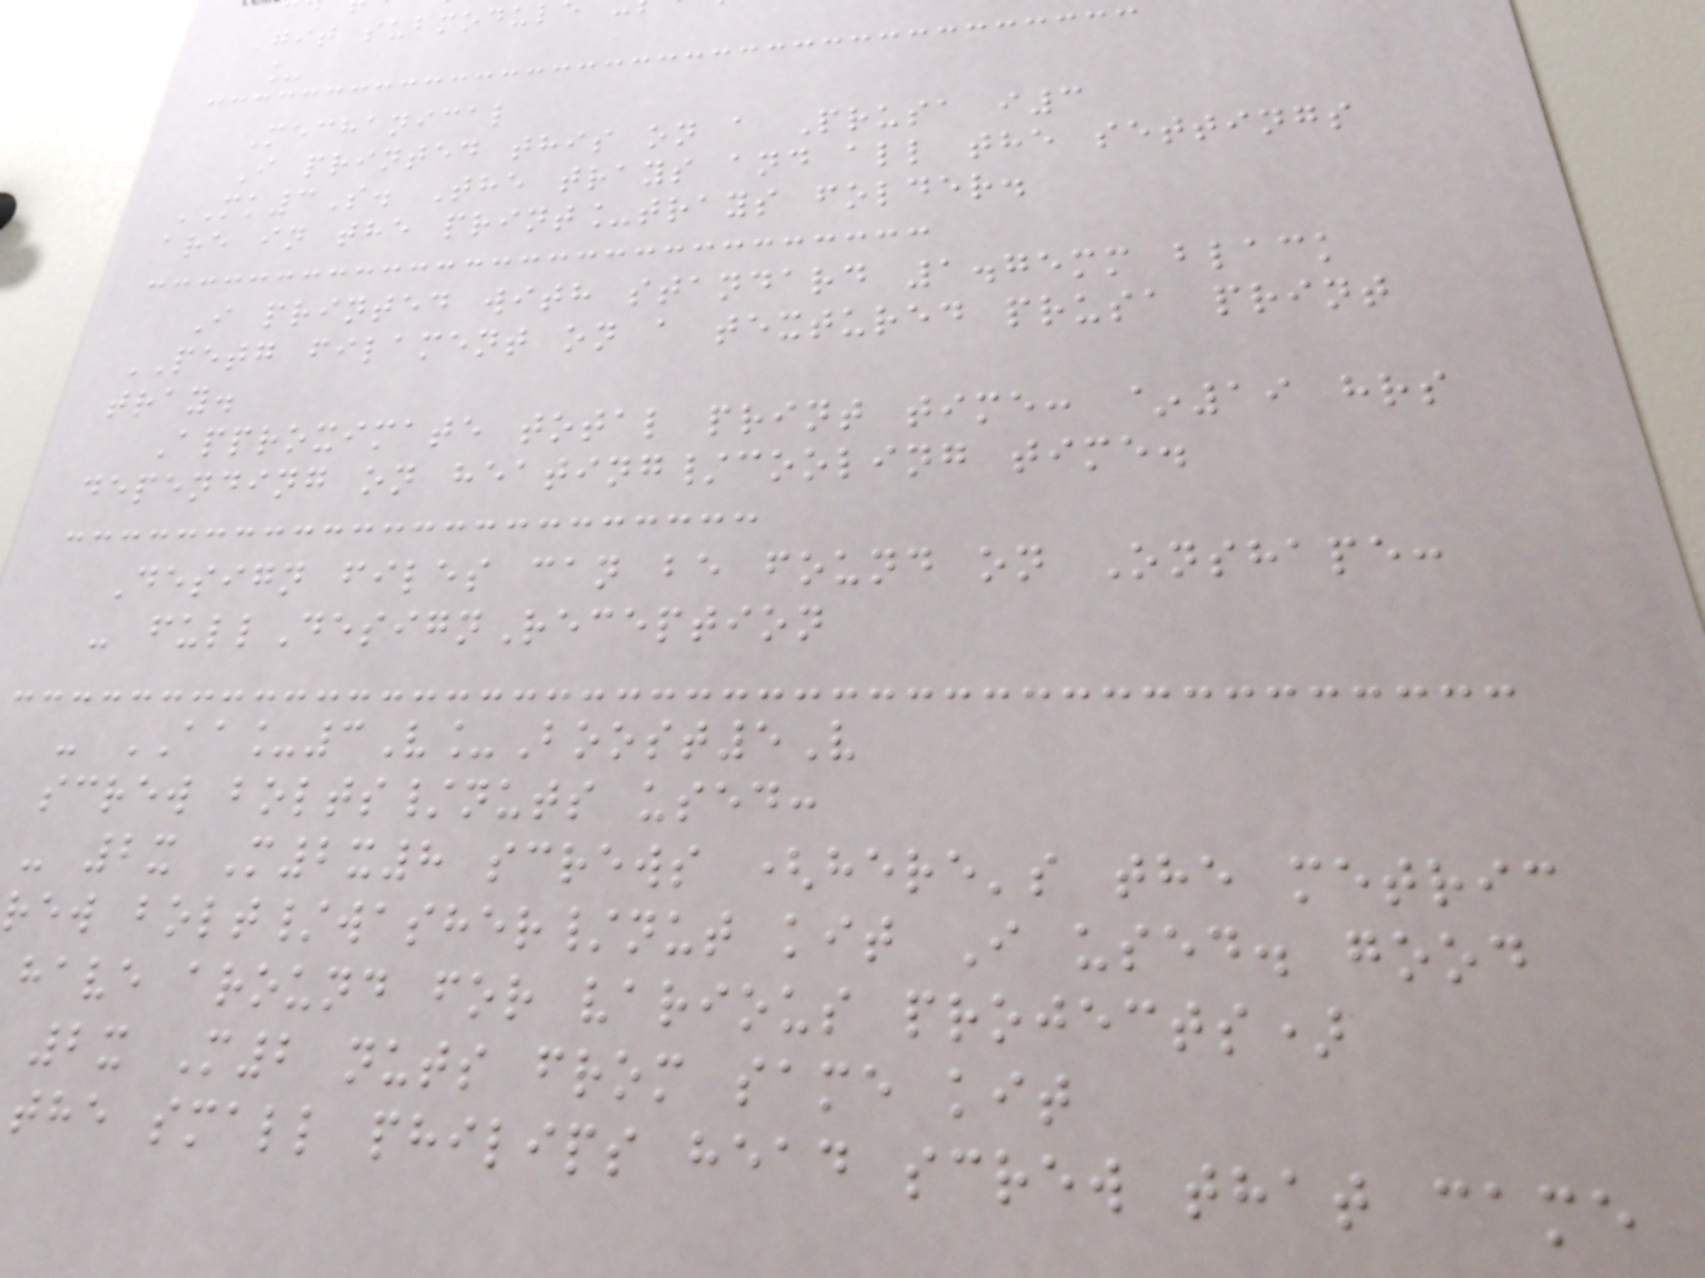git submodul
_
Mechanical
I printed this on a Prusa i3
MK3S. The trays and all the settings
are in the print_trays folder.
I printed with standard 1.75mm black
PETG filament on a textured prusa print
tray.
Approximate total print time: ~19 hrs
depending on heating/cooling time.
Design files can be found on Onshape:
- fullDesignReception
- AA_3V_Boost5V
screw bolts/nuts used:
- 2x M2x8 screws (here's the metric
rew bolt/washer/nut kit I used. good
have around for various projects)
2x M2 nuts from same kit
the small philips head screw that came
